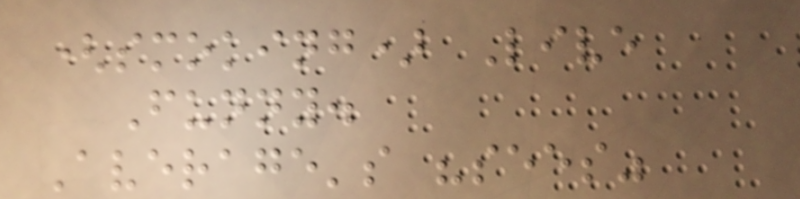(smoking) Live
Funny.
Average's "sees"
